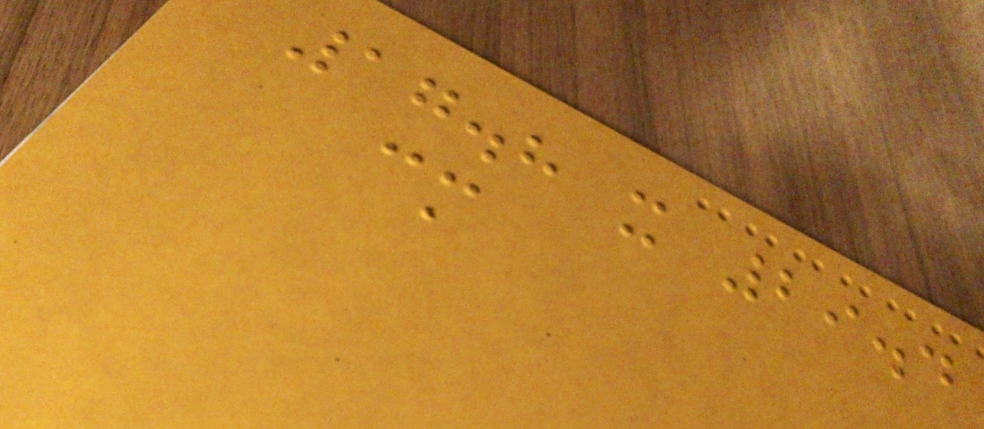17.8 x 29.4
cm
